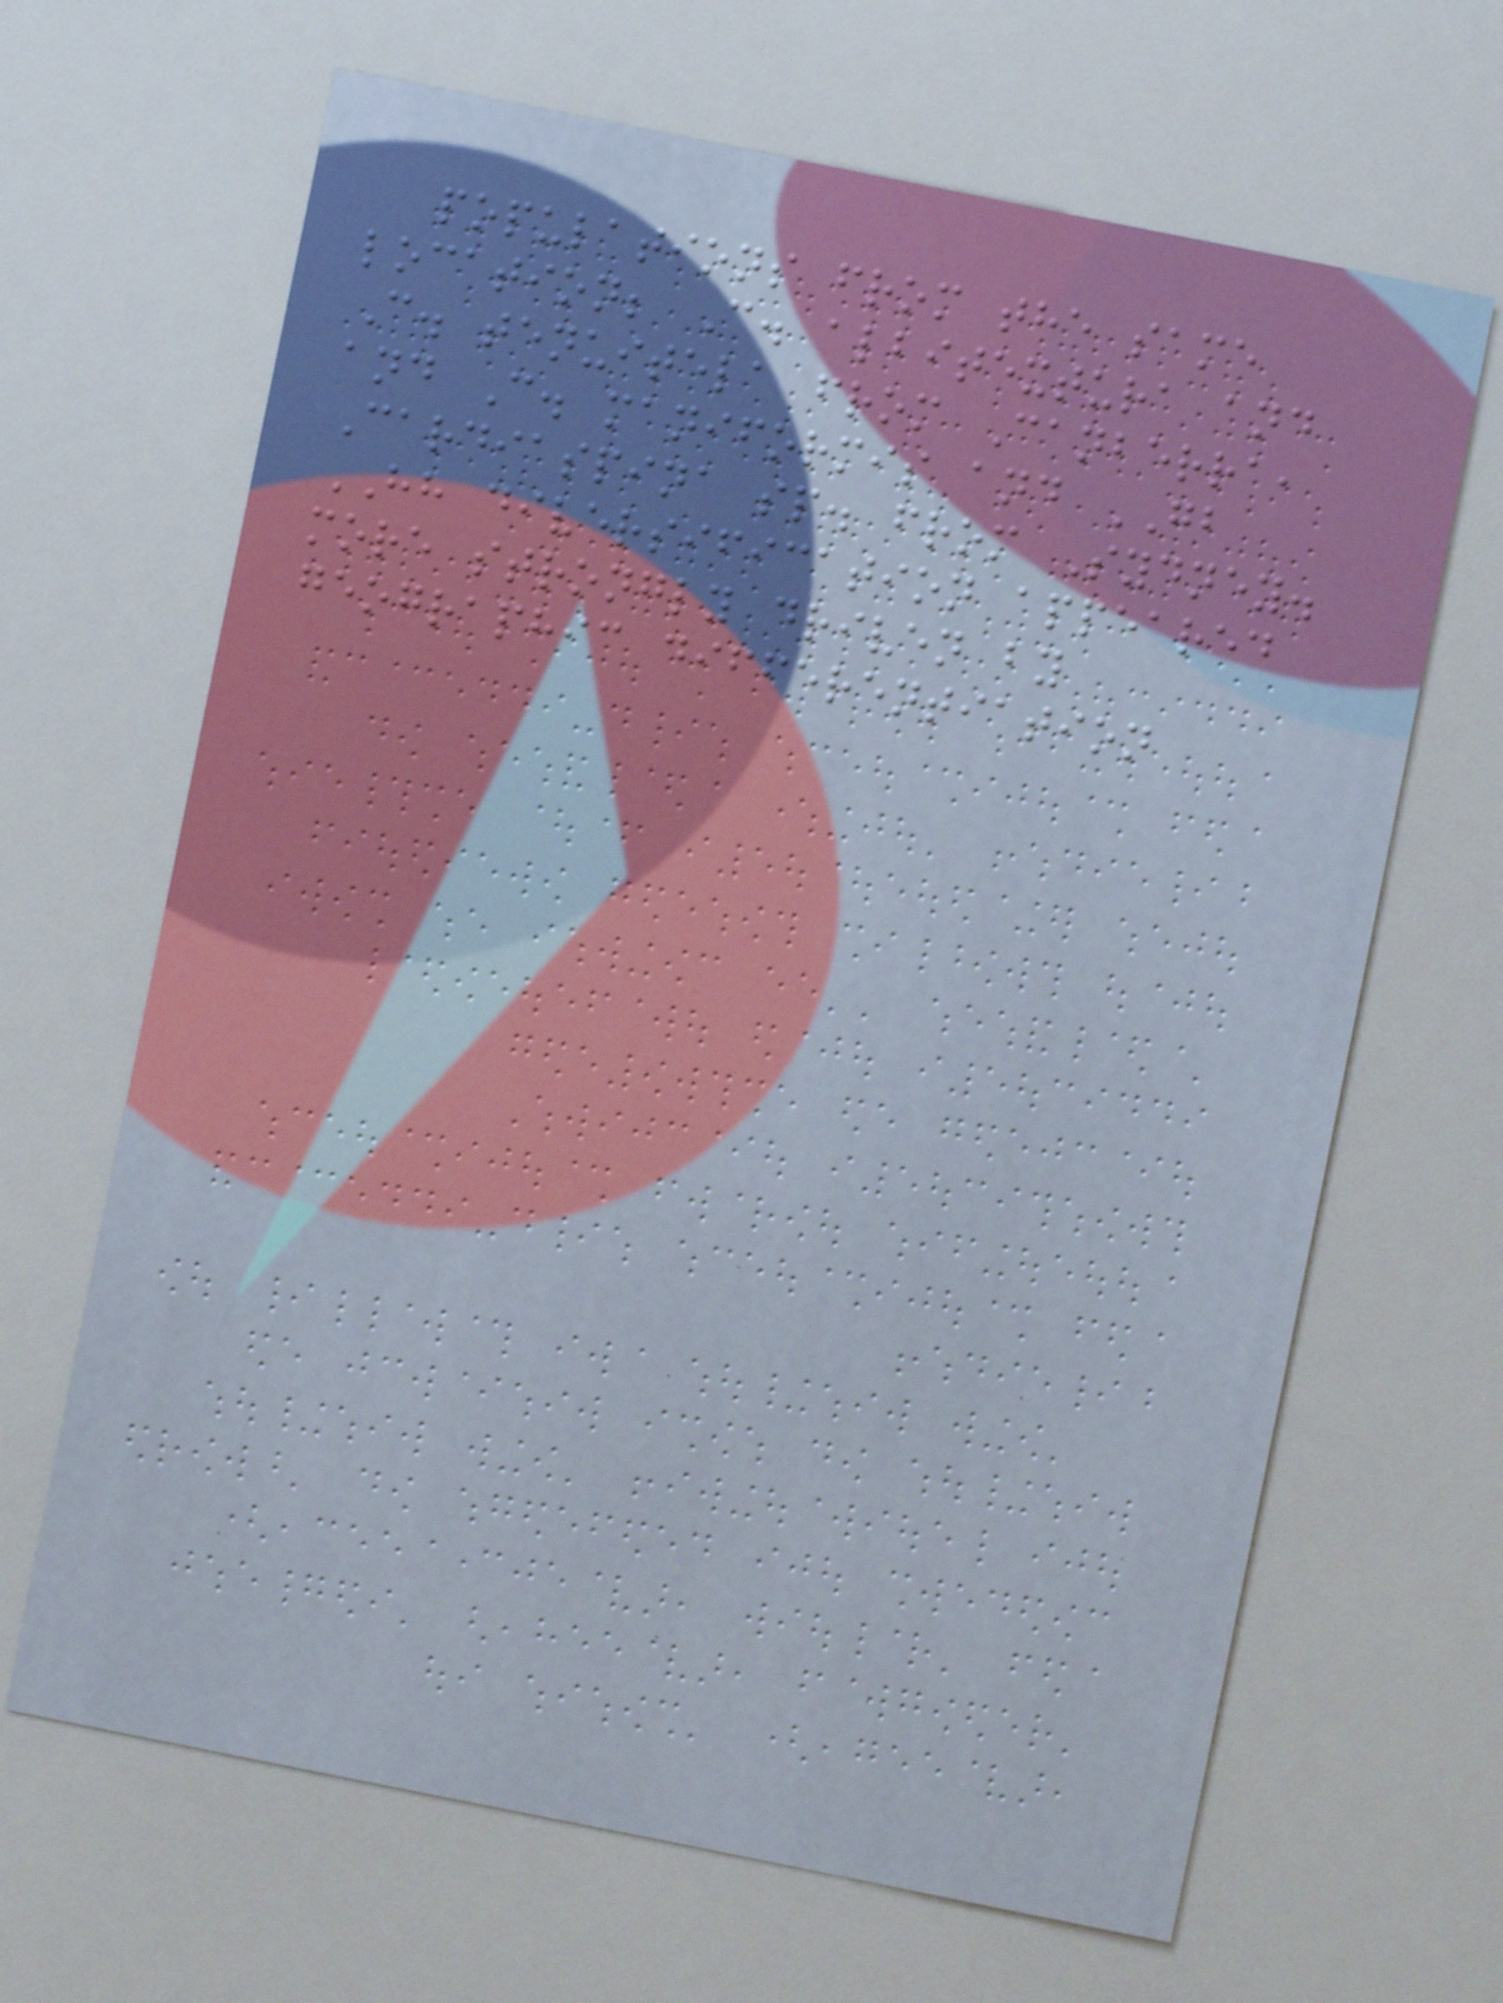populations from the same
location; C. albitextura and
C. tenuitela from Canberra,
and C. maniformis and GB
Cardiaspina sp. from Sydney.
HH diversification appeared
more strongly driven by
geographic differentiation
